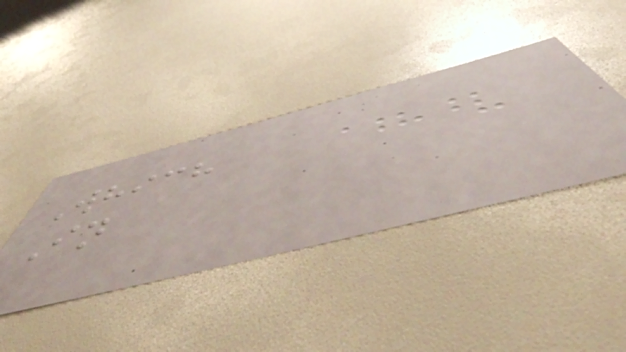Which
In
